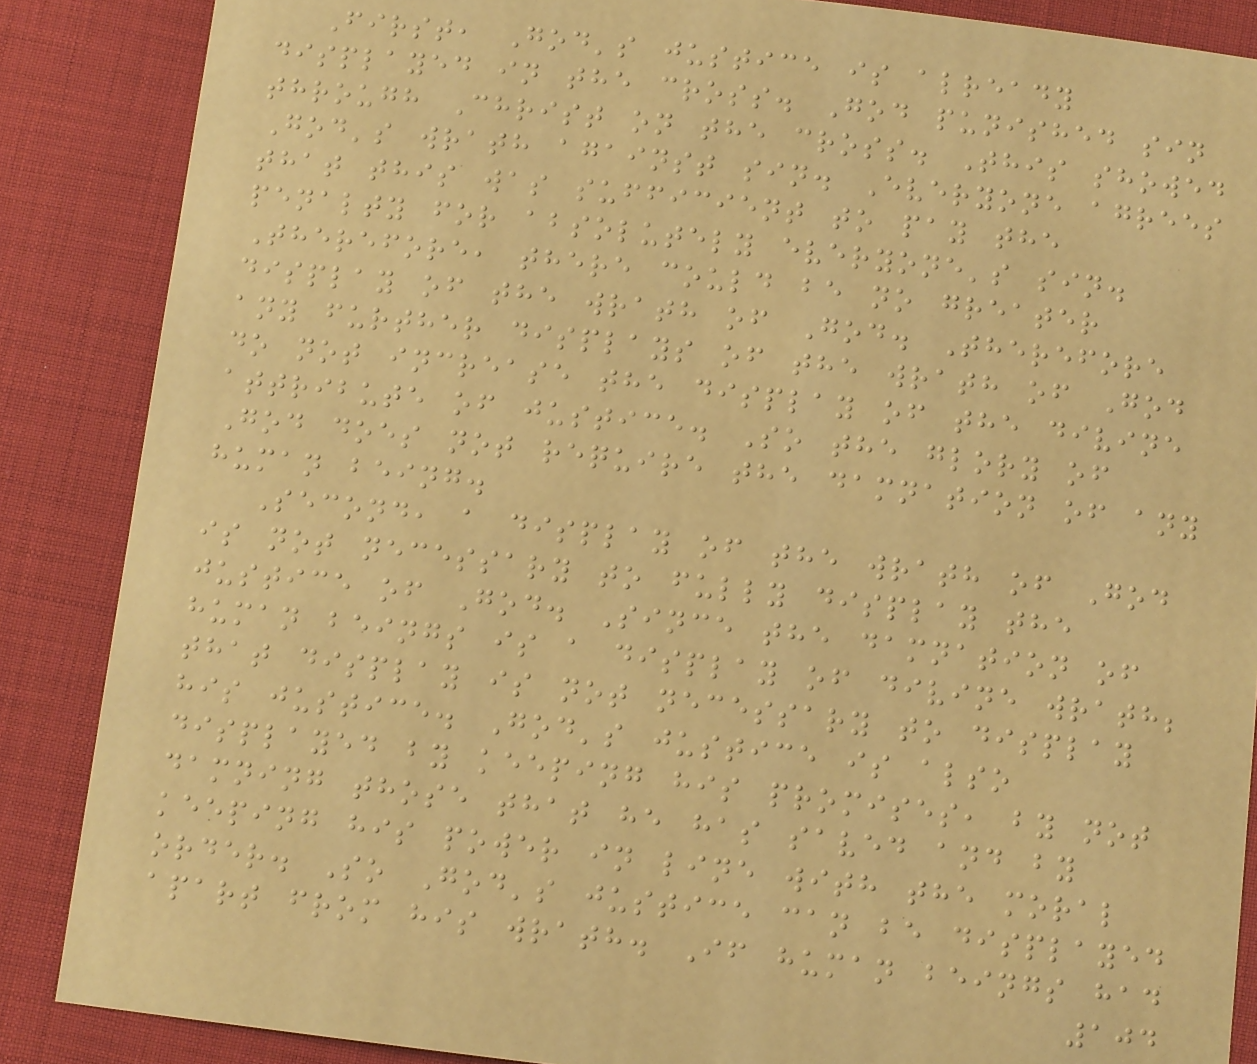First, God's justice is already
displayed in the cross. God punished sin
through Christ on the cross. This showed
God's wrath against sin. Everyone agrees
that this was sufficient to pay the
penalty for absolutely everyone's sin.
Therefore, there could be no greater
display of the wrath of God. Therefore
any further displays of the wrath of God
do not increase the display of the divine
attribute of justice. So the glory of
God does not require the damnation of any
human being.
Second, a display of the wrath of God
is not necessary to fully display the
justice of God. Since the damnation of
human beings is a display of divine wrath;
that display is not necessary to display
his justice. God's justice is also
displayed by keeping his promises, by not
damning those that he has saved and by
keeping his power in line with the moral
order. So God's justice can be displayed
apart from his wrath. If human beings had
104
